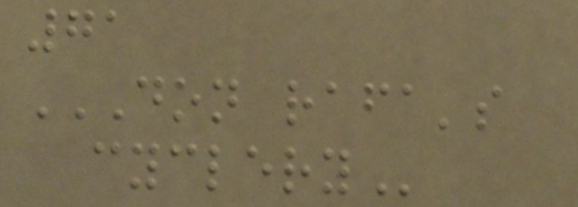71
DON RAFA'S
CYCLERY
